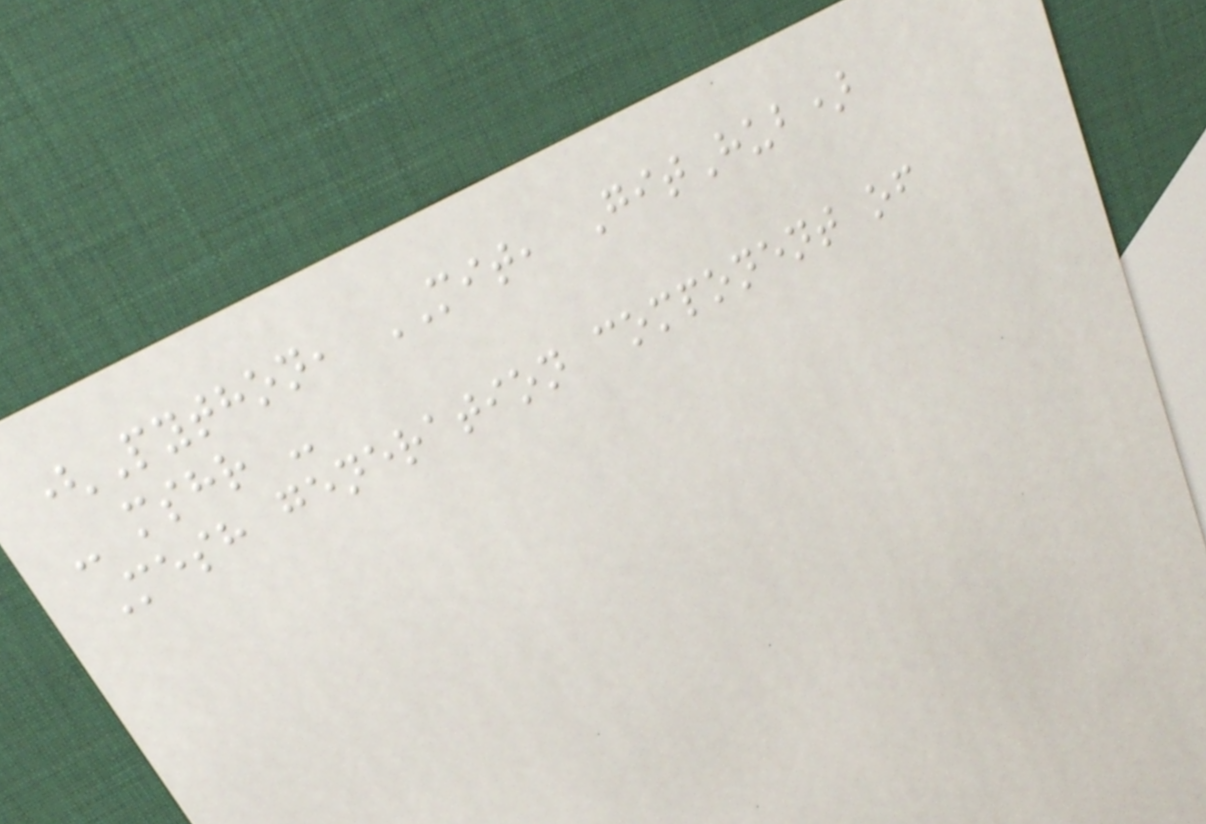(Python, MIT, GitHub)
- mshr -
Mesh generation component of
